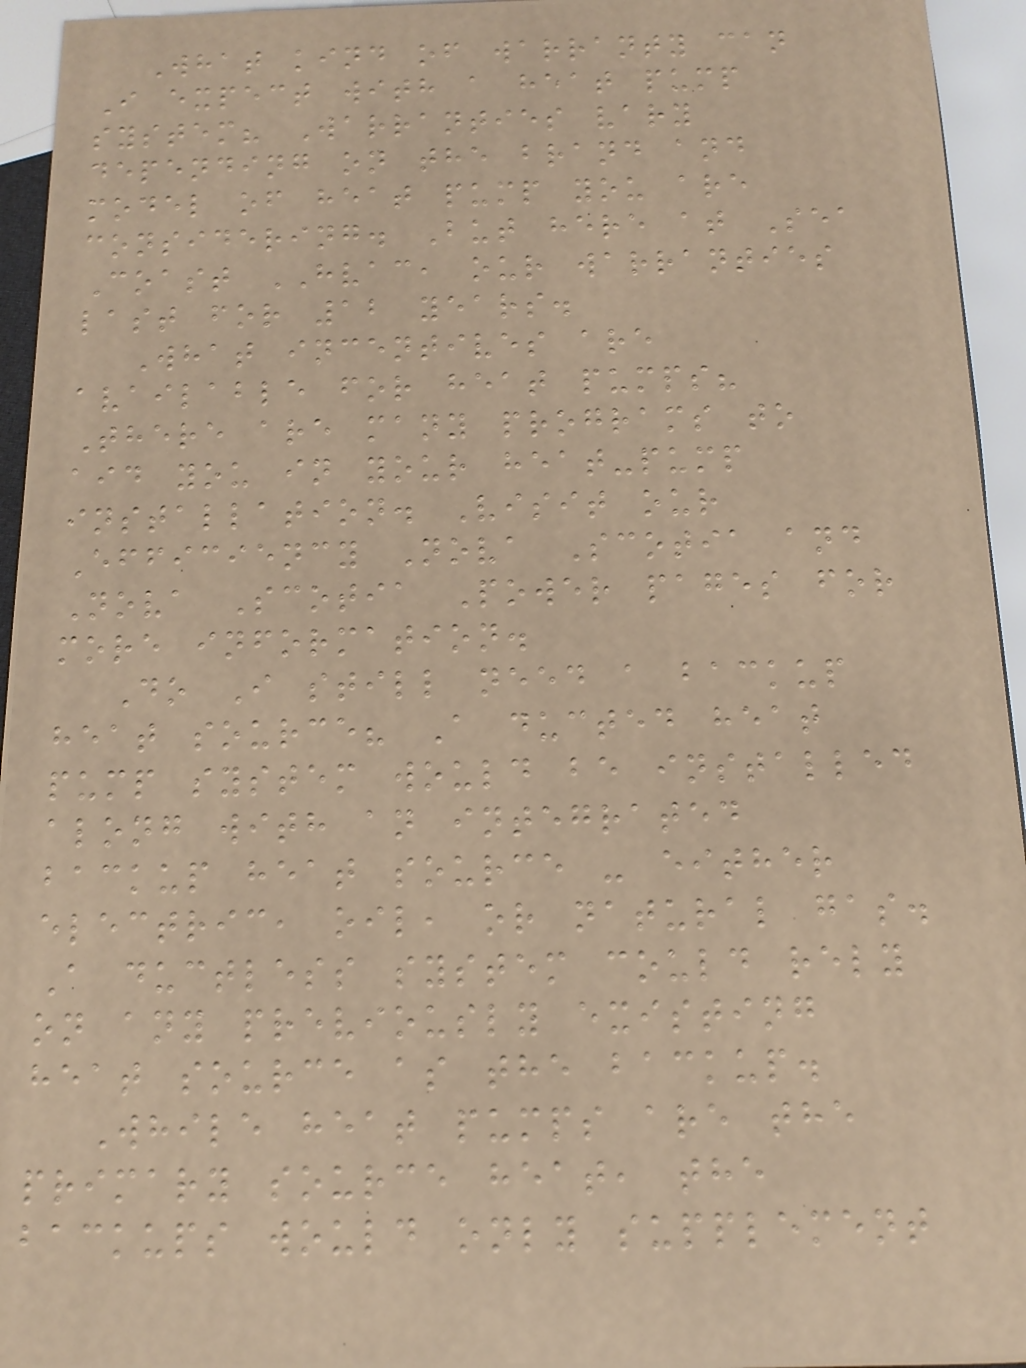What kind of warranty can
I expect with a heat pump
system? Warranties vary
depending on the brand and
model of heat pump you are
considering. But here at Sea
Coast HVAC, our warranties
last for 12 years.
What incentives are
available for heat pumps?
There are many programs to
aid you in your heat-pump
installation. Visit our
Efficiency Nova Scotia and
Nova Scotia Power pages for
more information.
Do I still need a backup
heat source? A ducted heat
pump system would be installed
along with an integrated
backup heat source - either
electric, oil, or natural gas.
A ductless system could rely
on any previously existing
heat source as the backup.
While heat pumps are the
primary source heat, the
backups would only supplement
